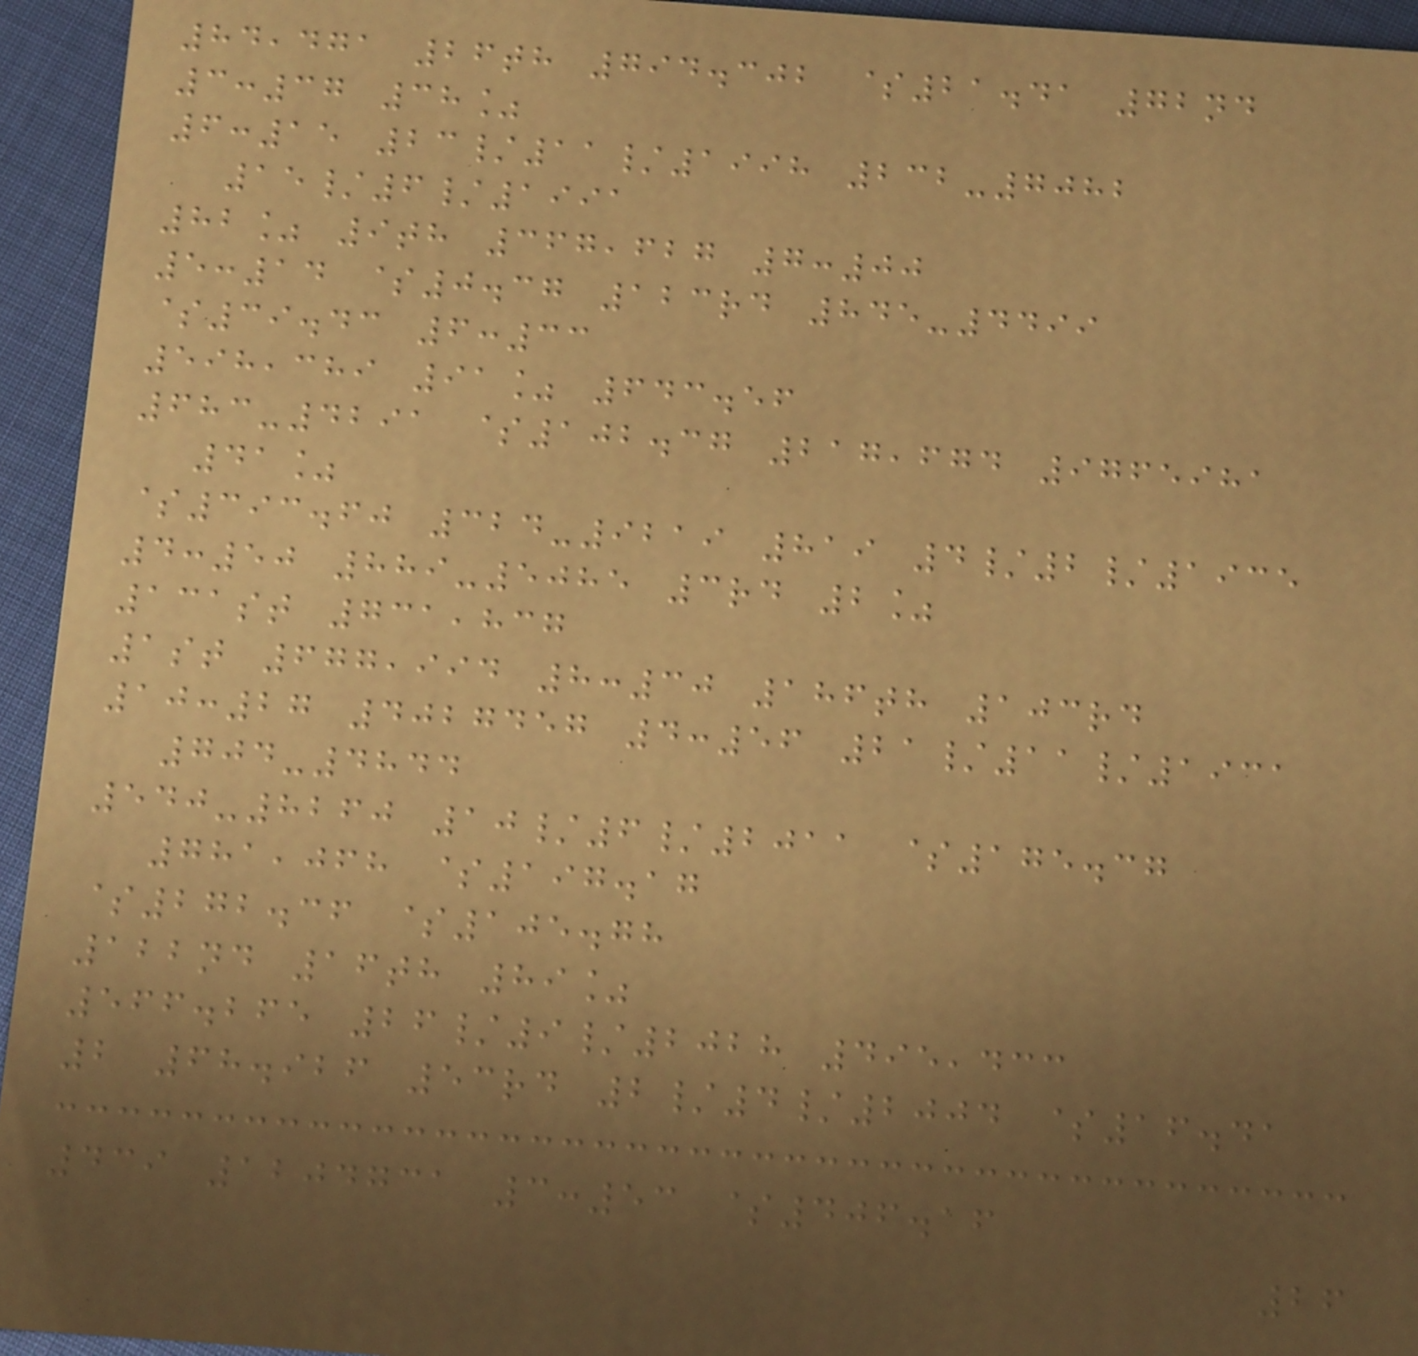84,471 26th 794.302 $21.41 72nd
3:37 38%
6:15 23/11/1998 232-7082
15/6/1991
82% 9th 367,627 7:00
5:14 $0.37 123rd 845-4499
$39.43 6:33
598,389 91% 643.56
683-4291 $102.37 217,674 9765981
41%
$393.60 324-9219 819 4/2/1935
4:50 889-5085 3rd 2%
131st 731,837
1st 677,994 8:30 186th 103rd
10:27 4027457 4:56 21/11/1931
704-4844
540-8260 10/6/2011 $175.37
781,068 $197.17
$272.36 $105.78
122nd 16th 89%
566.265 26/9/2028 495,433
2 68.926 53rd 2/4/2004 $16.41
439 1204731 3:53 $406.16
26
